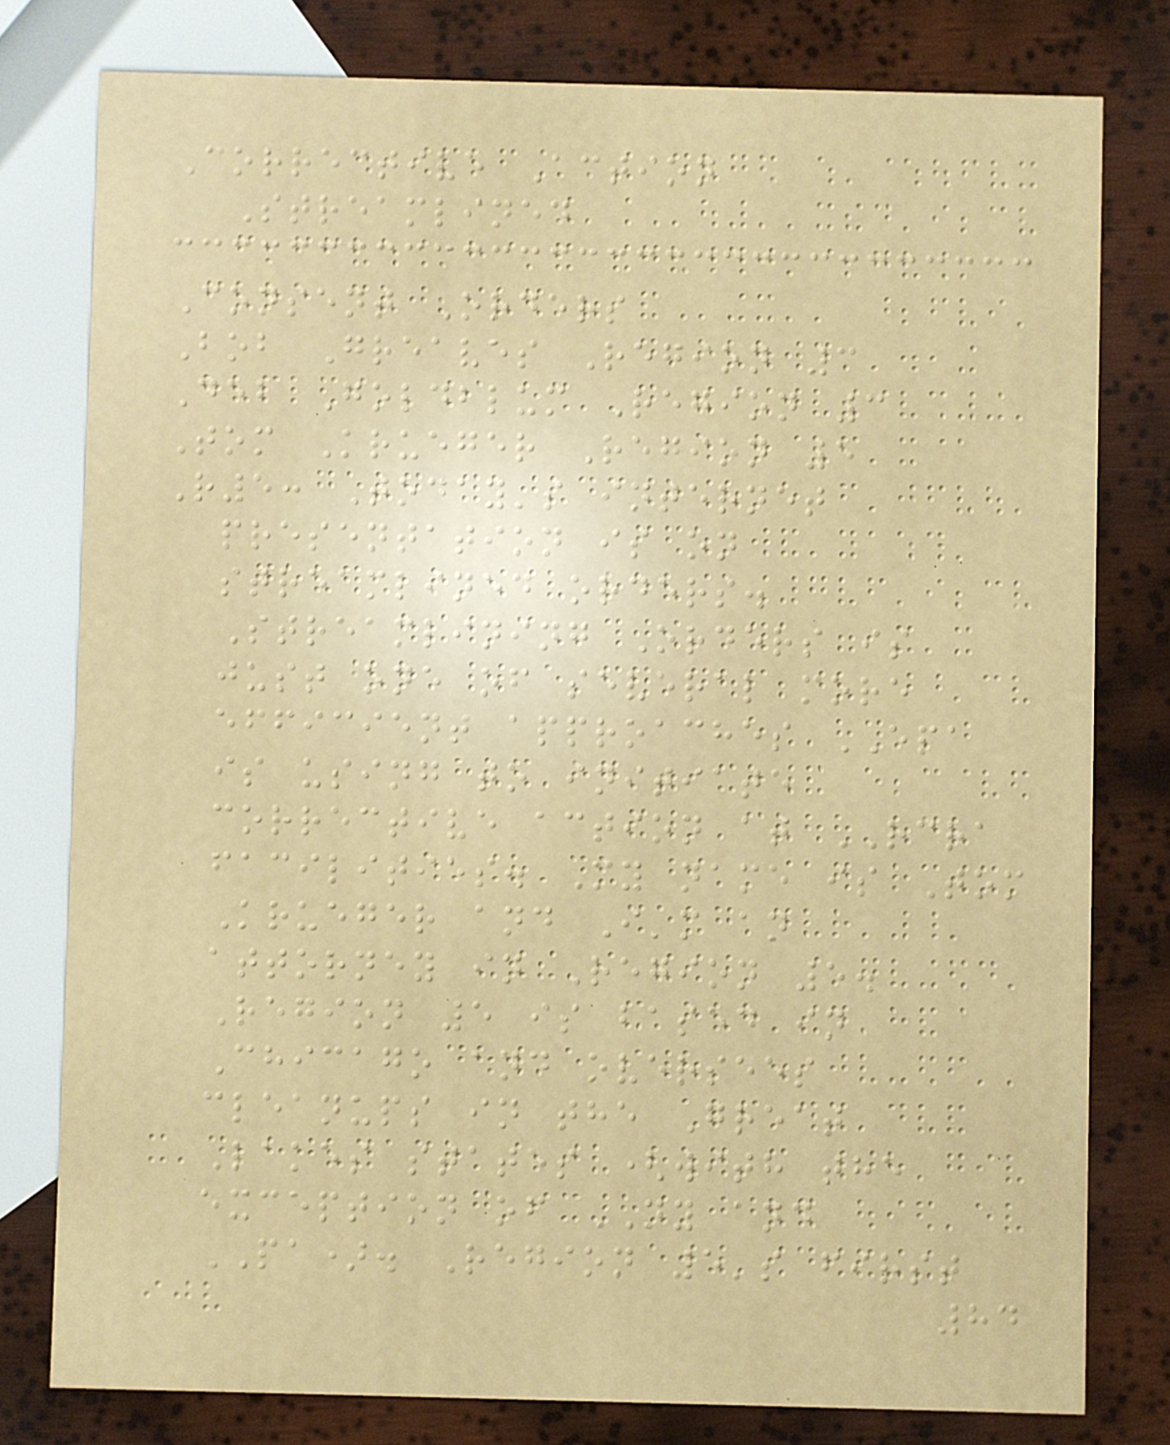Corrective Action
Streamlined
Consent Orders
Bob Greaves Region 3
Deb Goldblum Region 3
Tom Krueger Region 5
R5: Today's internet
presentation is on
streamlined orders.
Streamlining Orders is
just one of several more
efficient approaches EPA
is using to initiate
corrective action at RCRA
facilities. My name is Tom
Krueger and I'm an
attorney in Region 5.
Region 5 is based in
Chicago and oversees
cleanups in the Great
Lakes states (with the
exception of NY and
PA). Region 5's first
84
